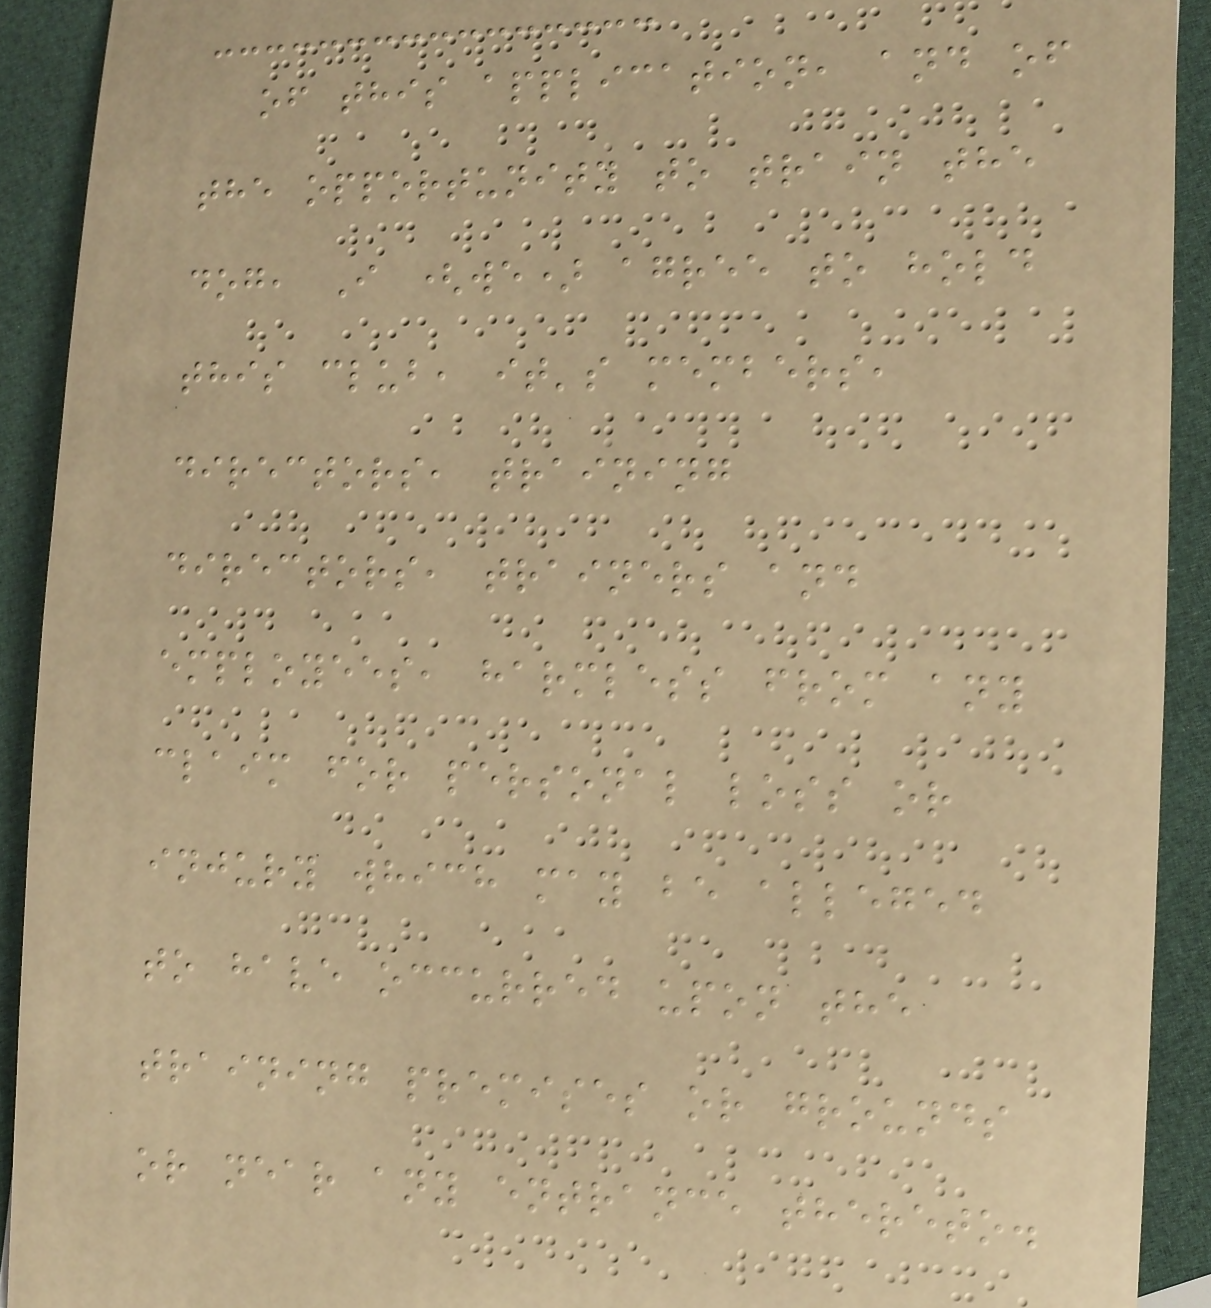of this application, and of
the opportunity to train the
dog, I (we) agree to hold
this club, it's members,
directors, training
directors, trainers and
employees, harmless from any
claim for personal loss or
injury which may be alleged
to have occurred upon the
training premises or grounds
or near any entrance thereto.
